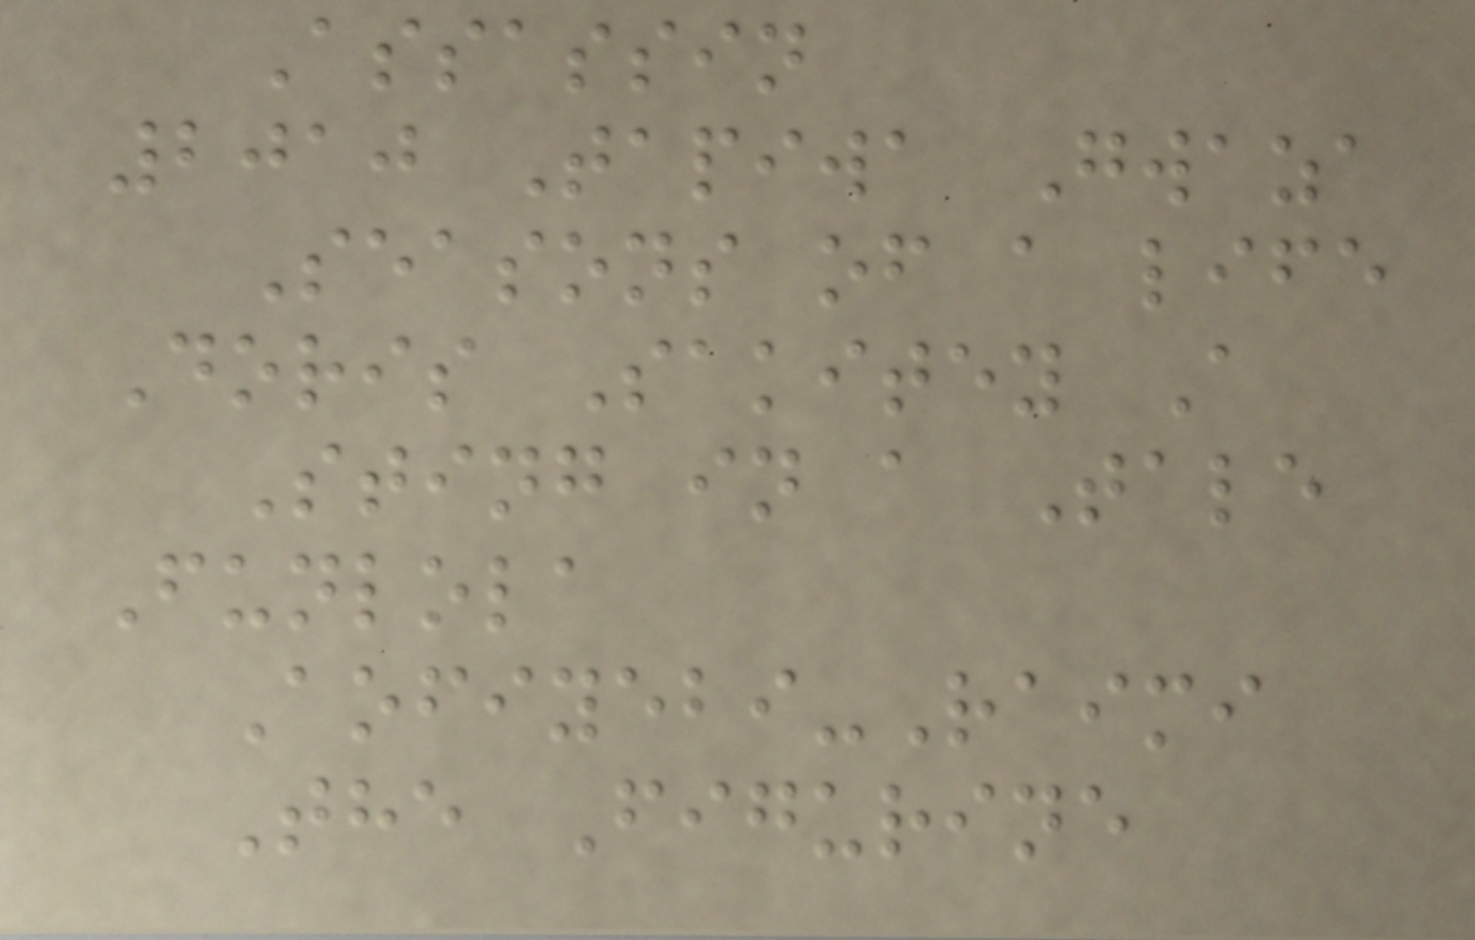Assassin
2010 Tapiwa Gwaza
Seasons of a life
Doris Sakitey A
Sting in a Tale
Funlola
Aofiyebi-Raimi
The Figurine
